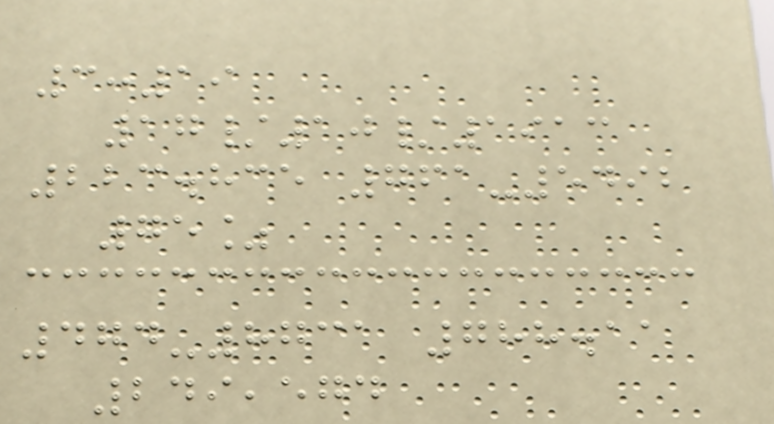3:19
17/10/1913
223.835 761-5492
75%
474-8731 788.11
249,574
